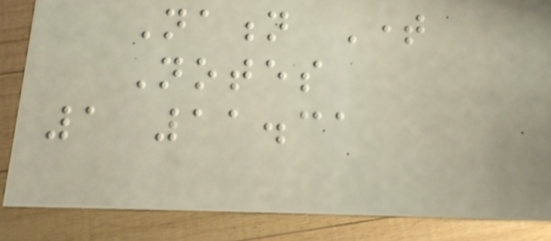Nation Time
Notes
1 11.31
